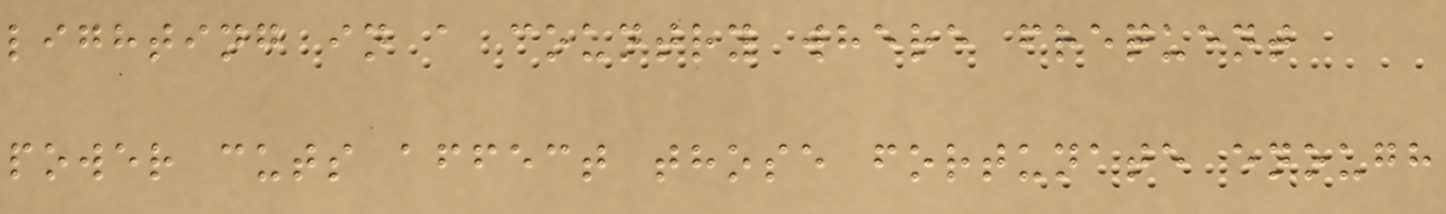lighting in a country where frequent
power cuts affect those fortunate enough
